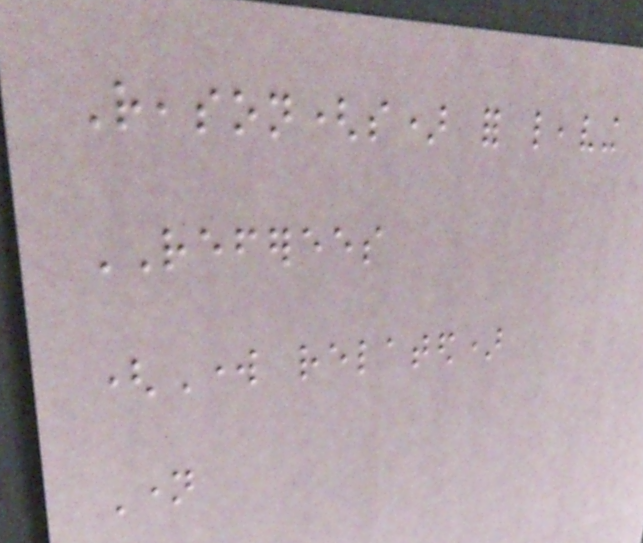Reason(s) for leaving
REFEREES
(Work related)
Name
